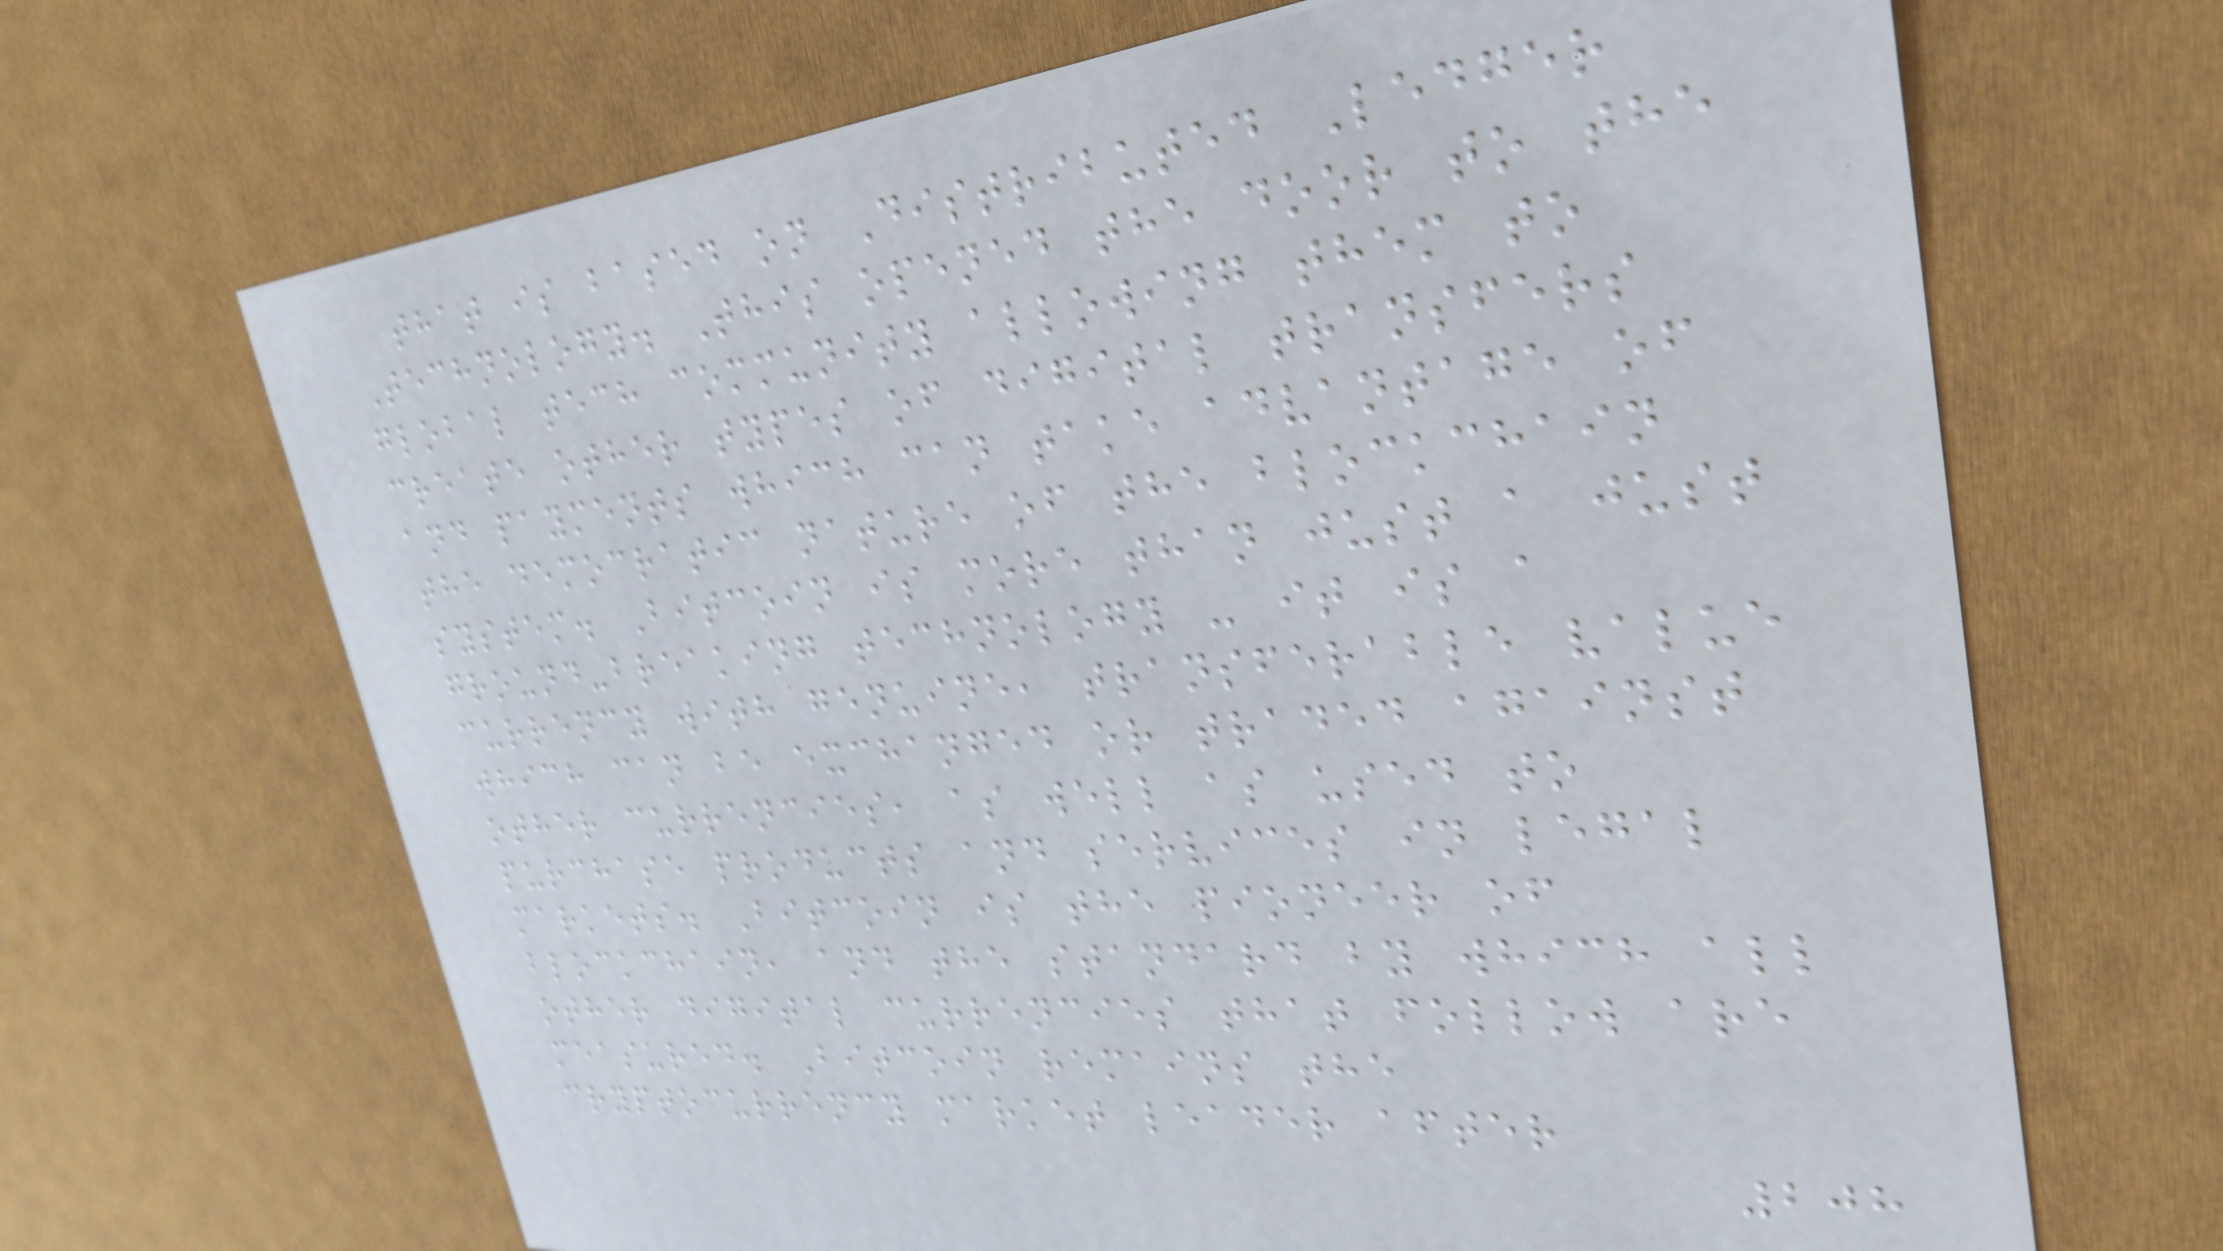that is based on Distributed Ledger
Technology. This opened the door to the
global tech community allowing them to
create other types of digital transfers
and payments which can take advantage of
the democratic nature of the blockchain
system. Bitcoin is more than just a just
ground-breaking technology - it is a
currency with genuine, transferable value
which can be exchanged or traded against
other currencies, as well as used to
purchase products and services in legal
markets. Bitcoin is the pioneer of
blockchain, and the standard by which all
other digital currencies that follow are
measured. Bitcoin remains the
cryptocurrency market leader after
208
